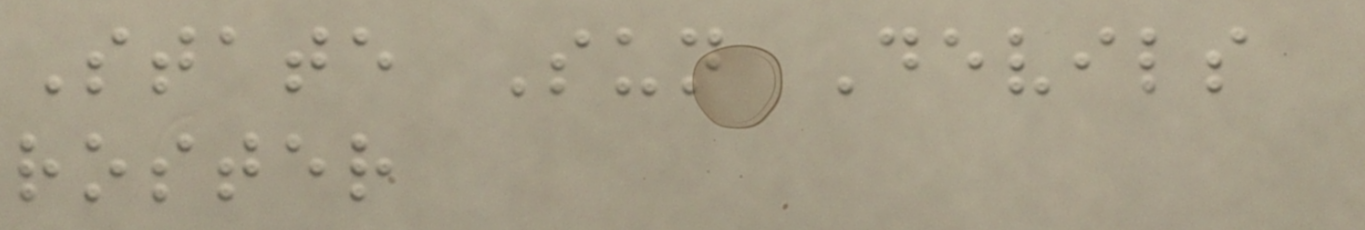State Sun Devils
roster
